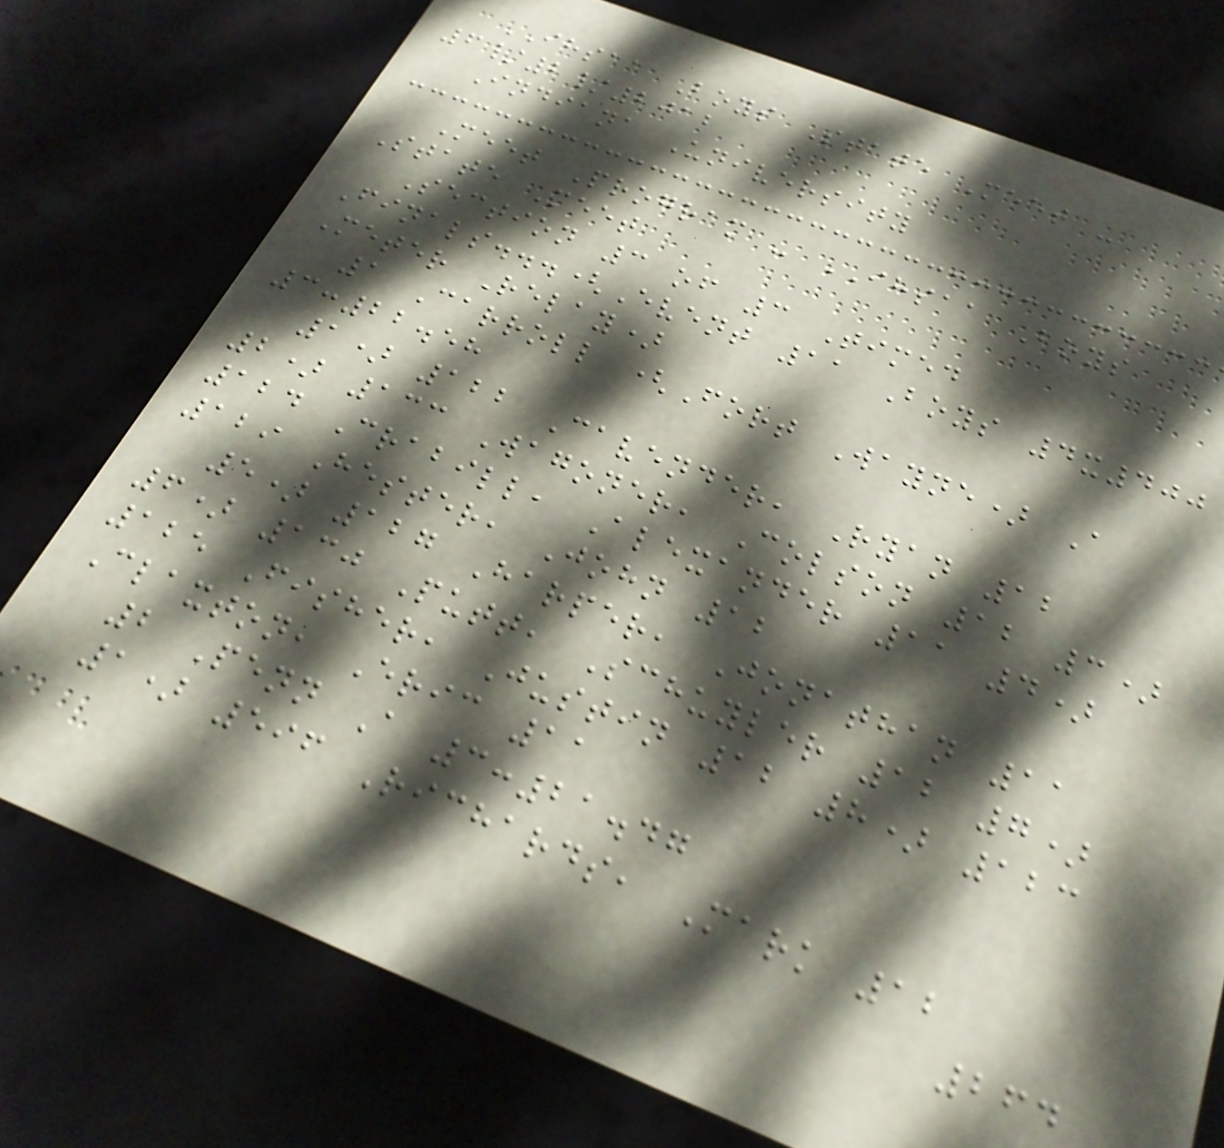IHSAA Boys State Meet -
6/2/2012
Indiana University
Meet Program - IHSAA Boys
State Meet
Section 3 of 3 Timed
Finals...(Event 11 Boys 4x400
Meter Relay)
1 Carroll (Fort Wayne) A
3:22.58
1) 122 Cavender, Ryan 12
2) 133 Wagoner, Colson 12 3)
124 Crabill, Alexander 11 4)
129 Hester, John 12
5) 127 Harper, Jonathan 11
6) 130 Putt, Schuyler 12 7)
125 Fisher, Justin 12 8) 123
Claxton, Eric 11
2 Penn A 3:21.47
1) 596 Richards, Mark 12
264
